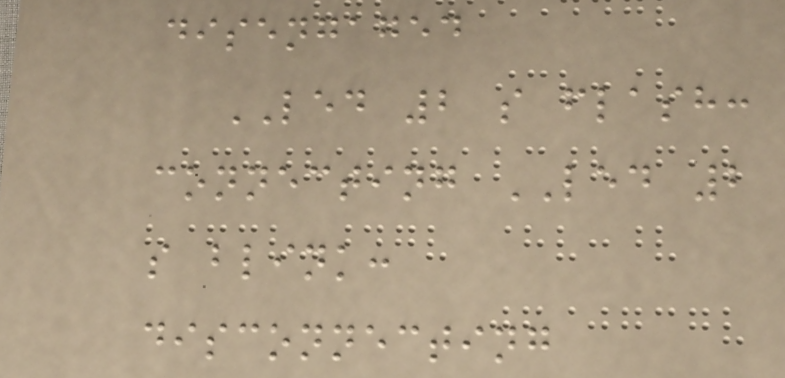disengaged
LED 2 s flash:
connecting LED 2
s blink:
disconnecting
